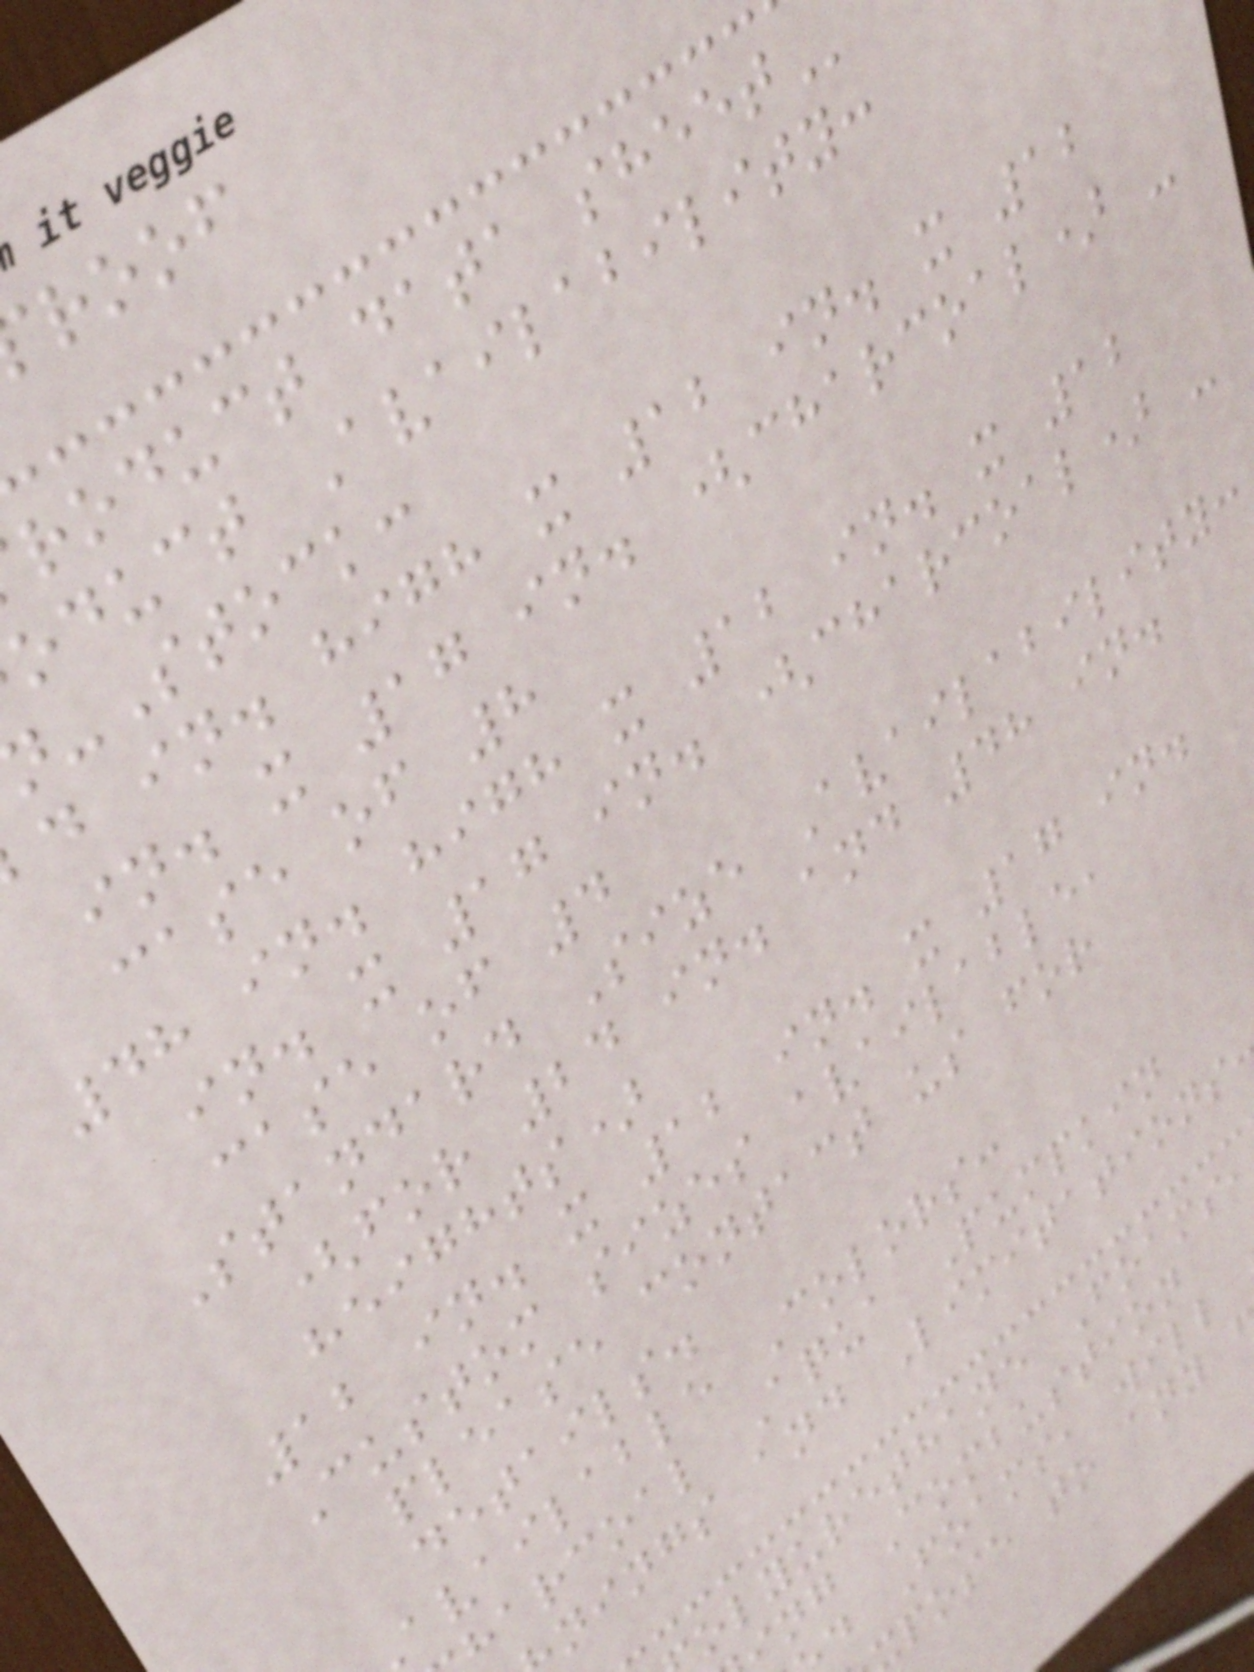roof
roduct data
oduct Availability:
-Stock:
d in. high x 12 in. x 12
in. x 17 in. (charcoal) -
case of 8
48 in. high x 12 in. x 12
in. x 17 in. (charcoal) -
case of 4
Standard Size Availability:
(for 24 in. and 48 in.
heights)
12 in. x 12 in. x 17 in.
Custom sizes available,
please contact us for
details.
available Colors:
harcoal Aqua Pumpkin
nings and Limitations
olyurethane Foams,
ng Combustion
d Foams, will
pose to any
